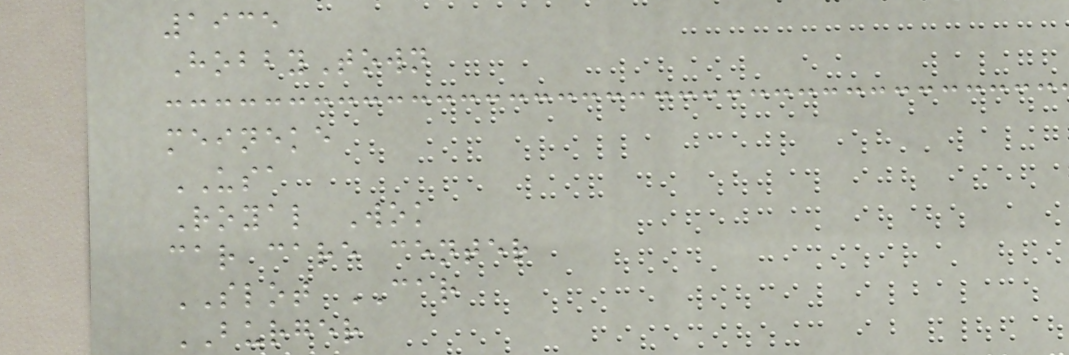1935
HobbyTown
meineke
USA
Royal Wok
car care center
SLOT CAR
BURGER
